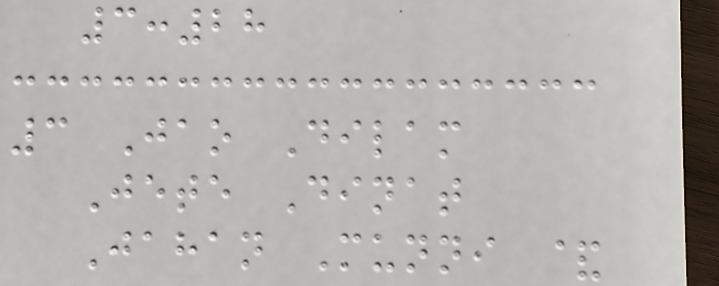3:28
3 Jao Dilam
Jete Dinat
Jahan Munni &
